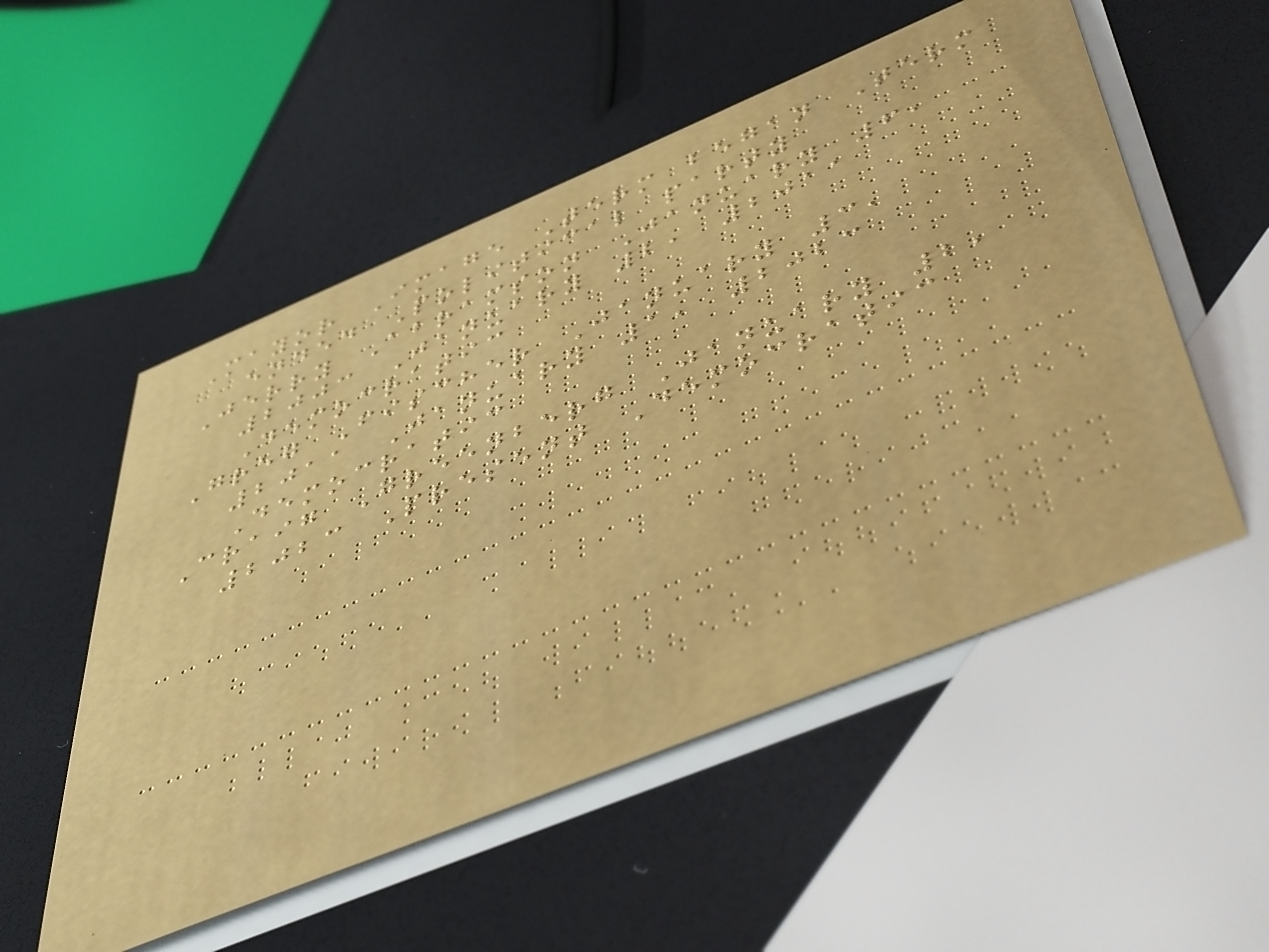Mayor Image Term began Term
ended Political party
Jerry Abramson January 6,
2003 January 2, 2011
Democratic
Greg Fischer January 3,
2011 January 1, 2023
Democratic
Craig Greenberg January 2,
2023 Present Democratic
